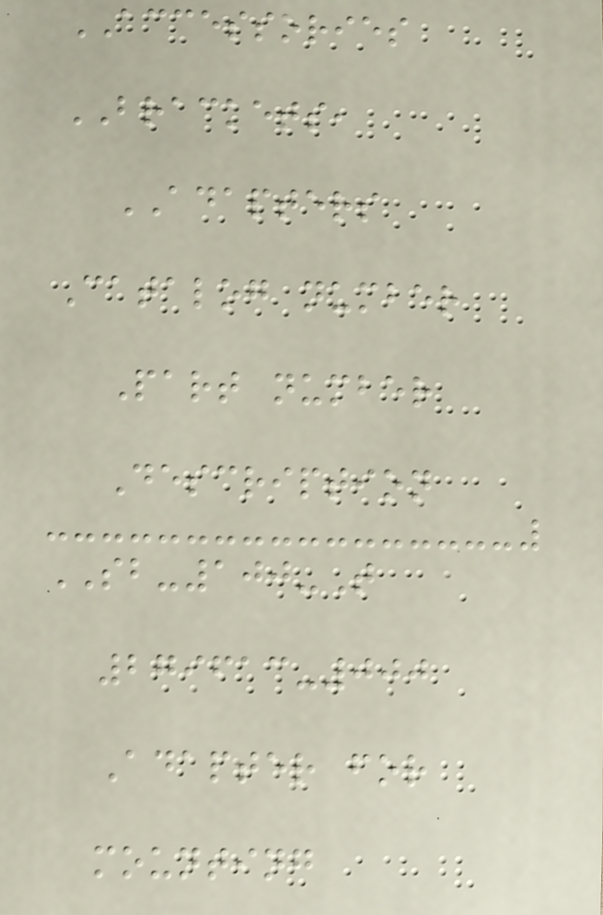ACCESSORIES
BRACKETS,
ADAPTERS
Catalog number
Part number
Description
SB-100-T
279613-000
Adapter for
mounting
